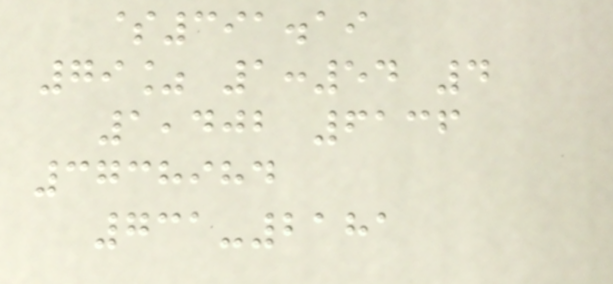$391.19
79% 1:54 4
1,402 6136
3738984
731-2181
